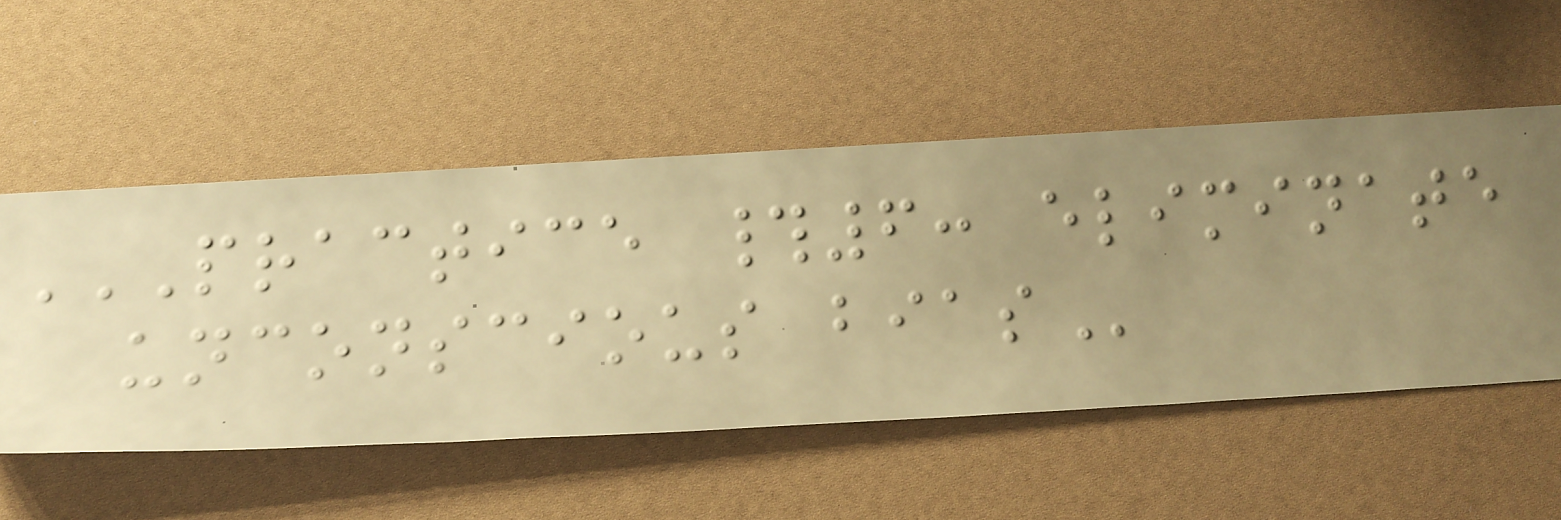PRACTICE #6: ELIMINATE
UNCONSCIOUS BIAS
